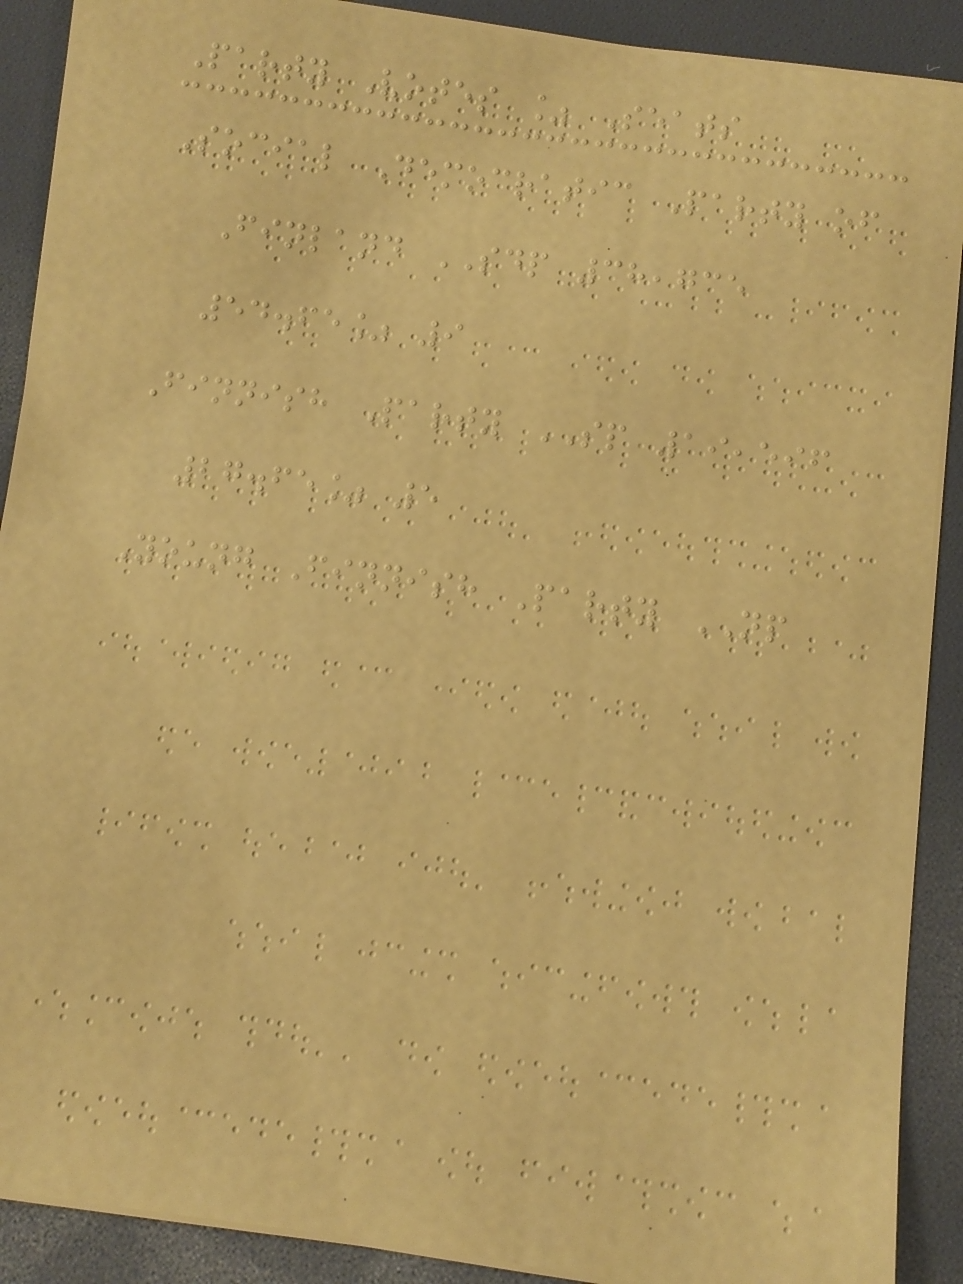Party Votes % Seats
Social Democratic Party of
Finland SDP 38,735
54.65% 9
Finnish Party SP 19,596
27.65% 5
Young Finnish Party NP
